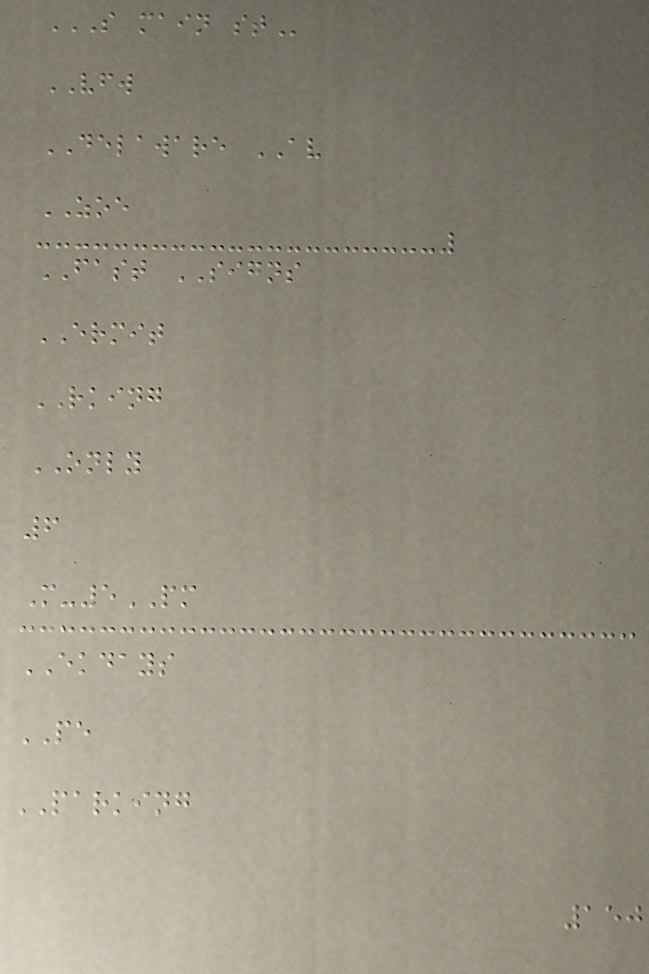S MAIN ST
VFW
DELAWARE AV
ZOE
FAST SIGNS
ERMIT
RKING
ONLY
6
M-5PM
EKDAYS
PE
PARKING
150
